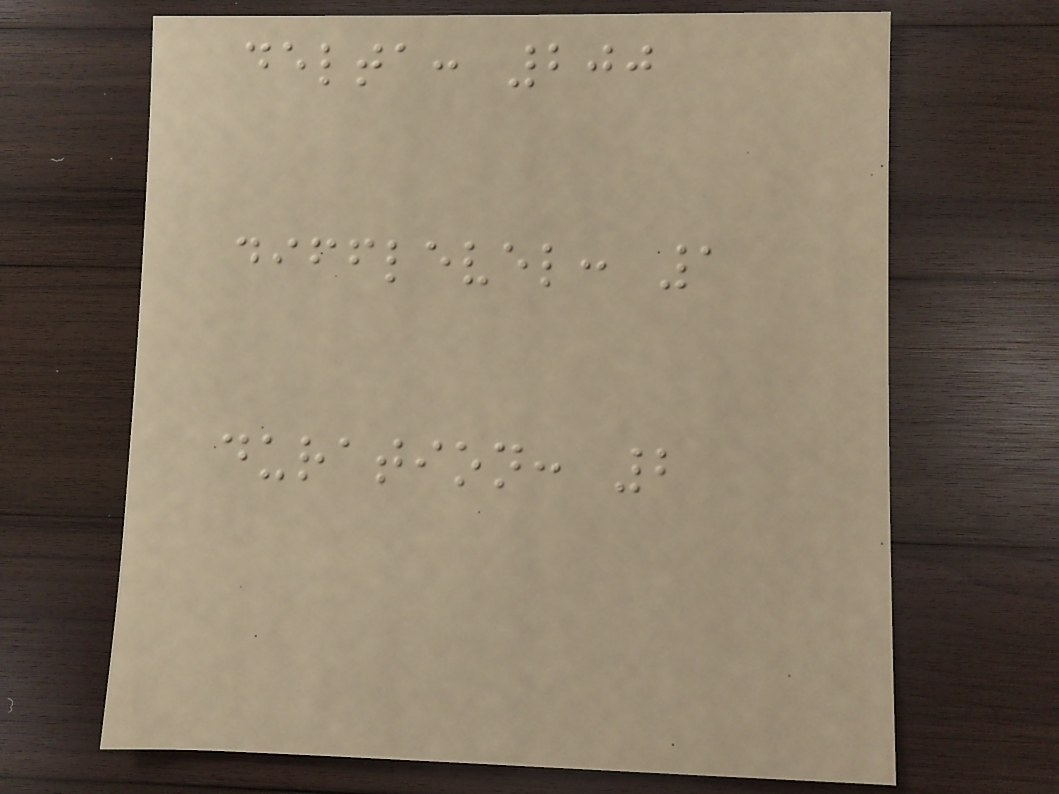delta: 200
difflevel: 1
duration: 2
